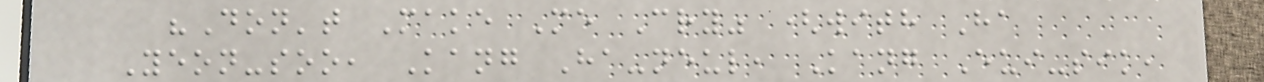"Don't Make Me Cry" (with Ha
Yeon-soo, Kang Ha-neul, Kang Eui-sik,
